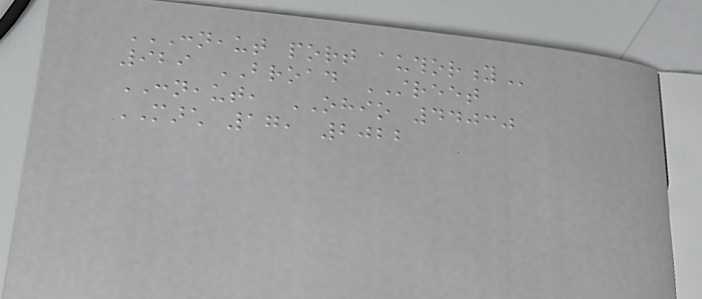CONNEAUT PORT AUTHORITY
929 BROAD STREET
CONNEAUT, OHIO 44030
MARCH 17, 2022
